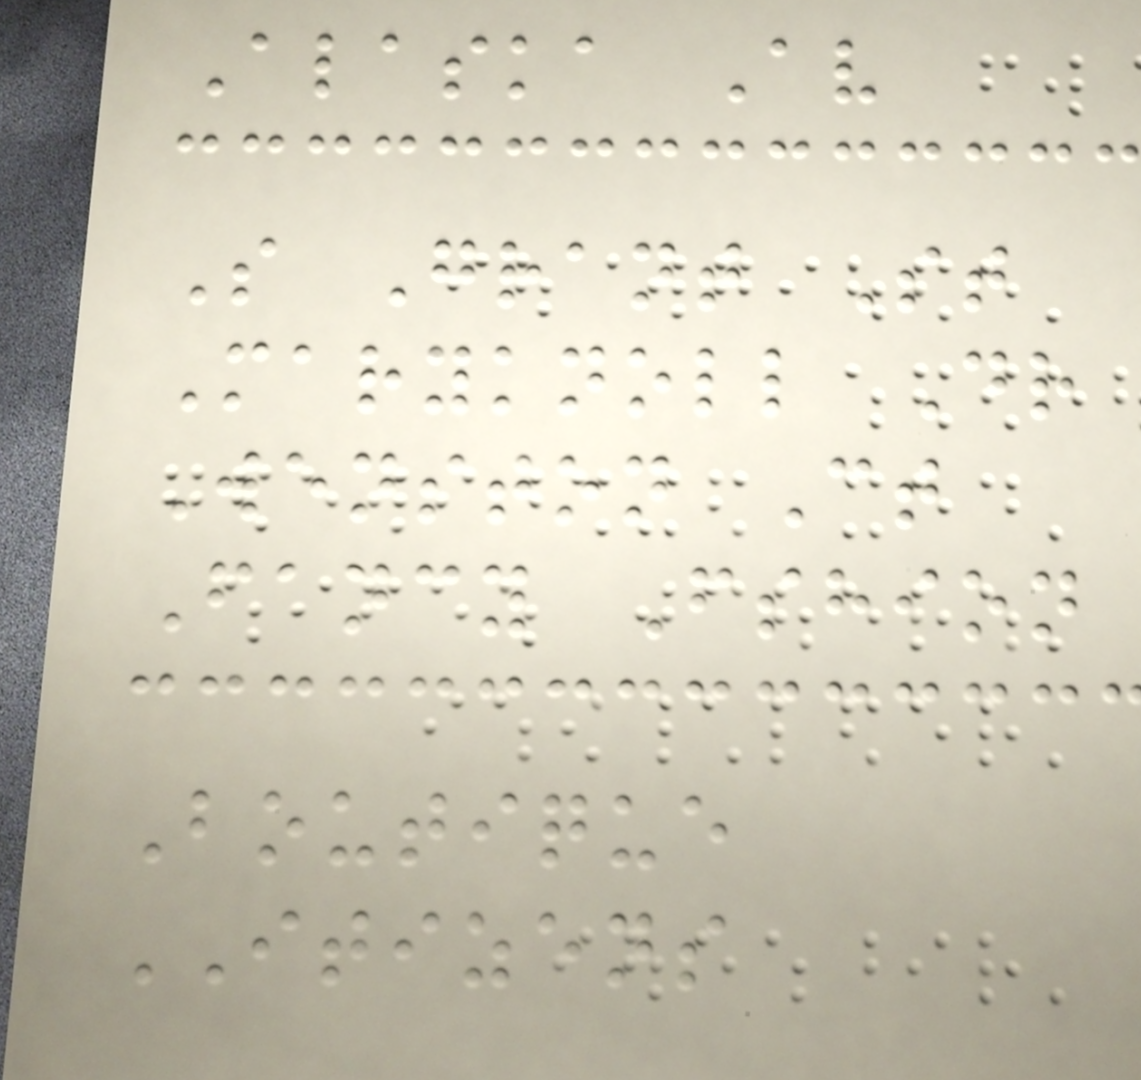Alaska Av
S Grant St
Maryknoll Dr
Wenston Ct
Fancy Fshion
Boutique
ITIZENS
